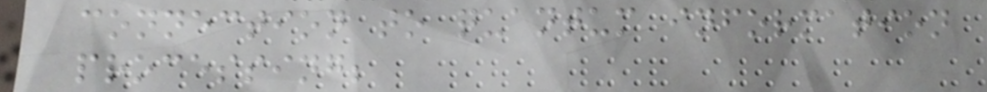connection to quantum information
processing;
